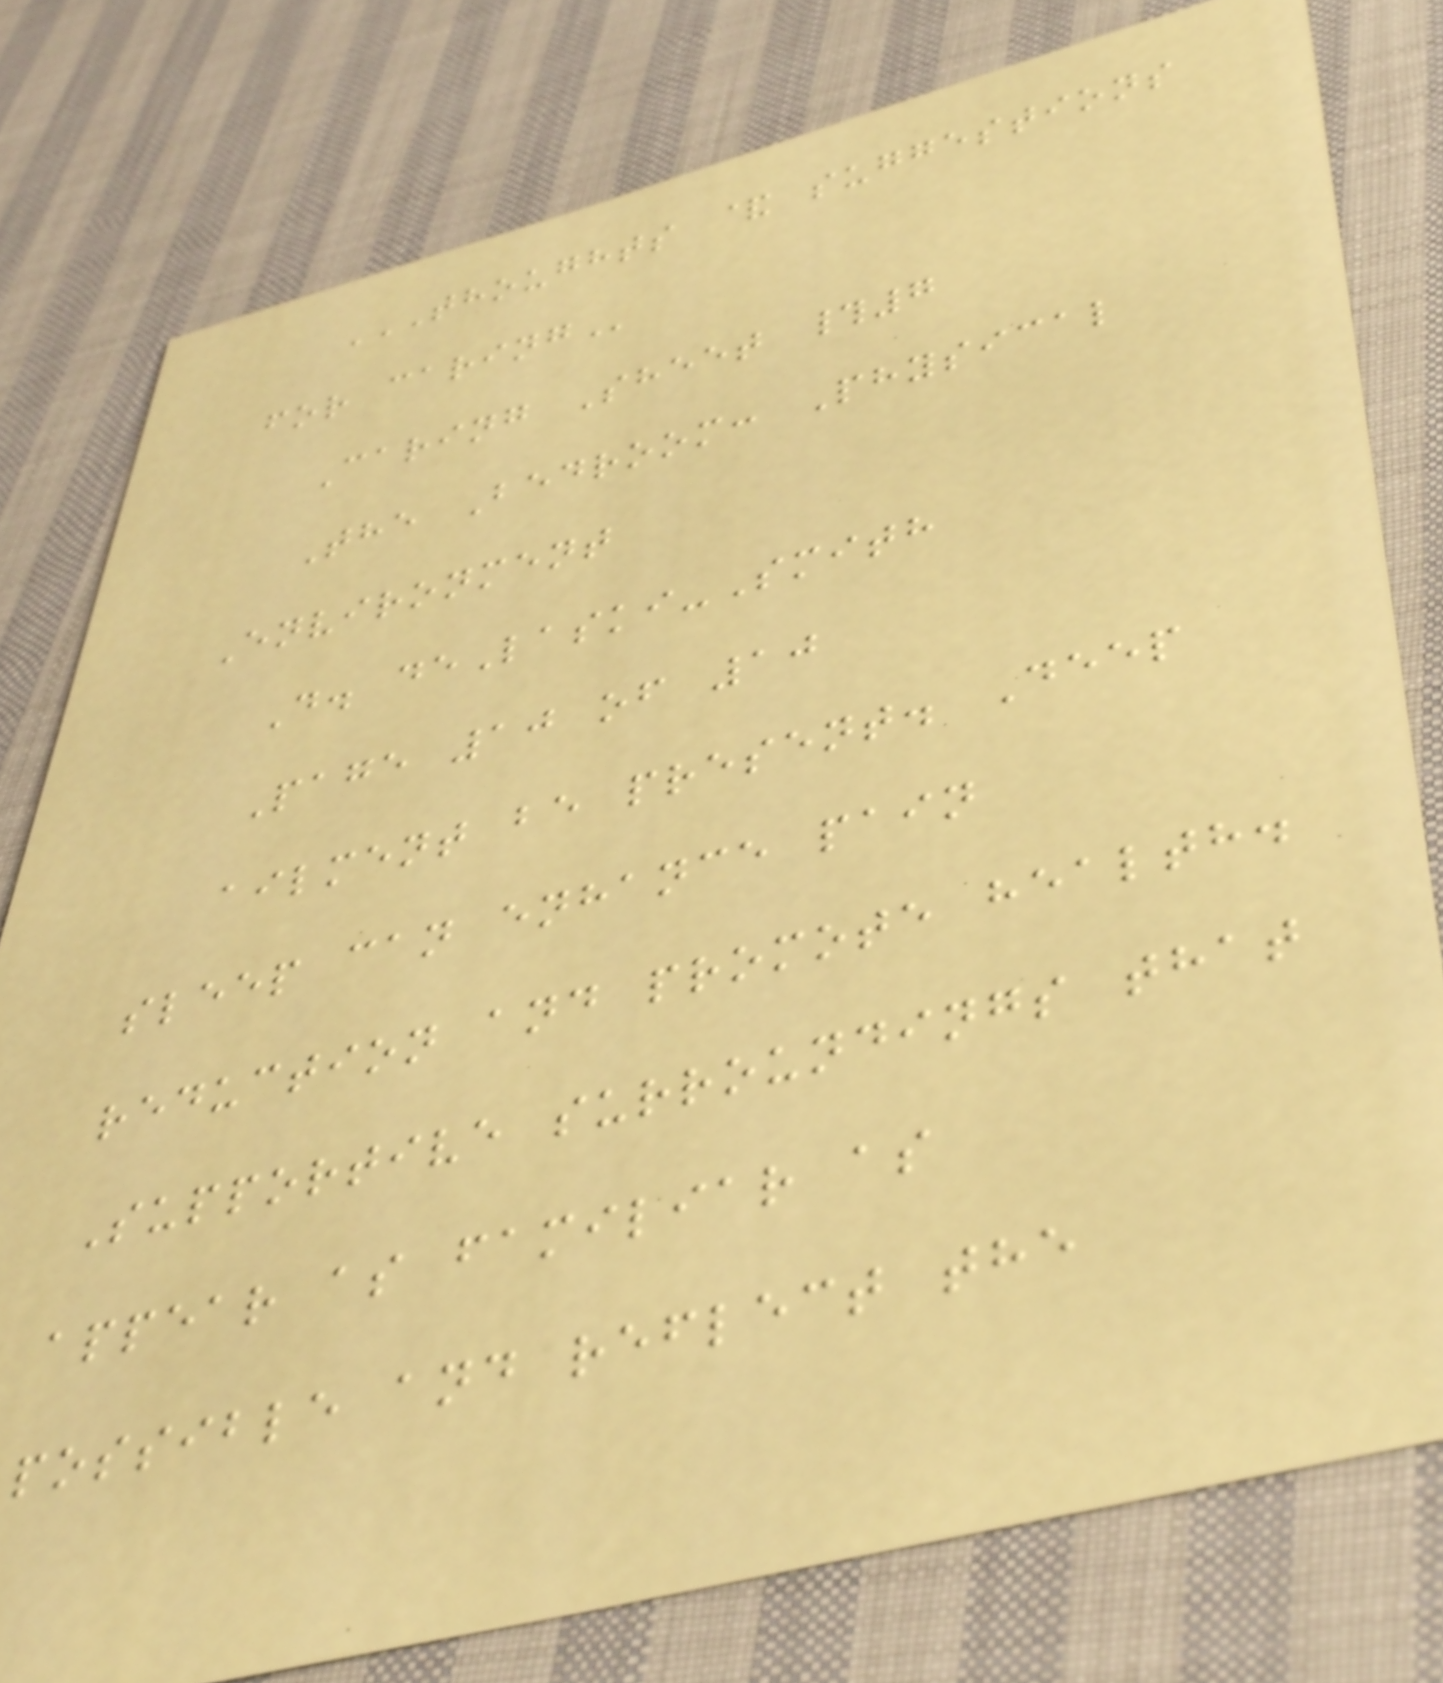THOUGHTS & SUGGESTIONS
FOR CARING
Caring Sheet #7
The Bedroom: Physical
Environment
D. deLaski-Smith
Page 10 of 10
ailment be present. Deep
sleep can enhance pain
reduction and promote health.
Supportive surroundings that
appear as familiar as
possible and reflect the
